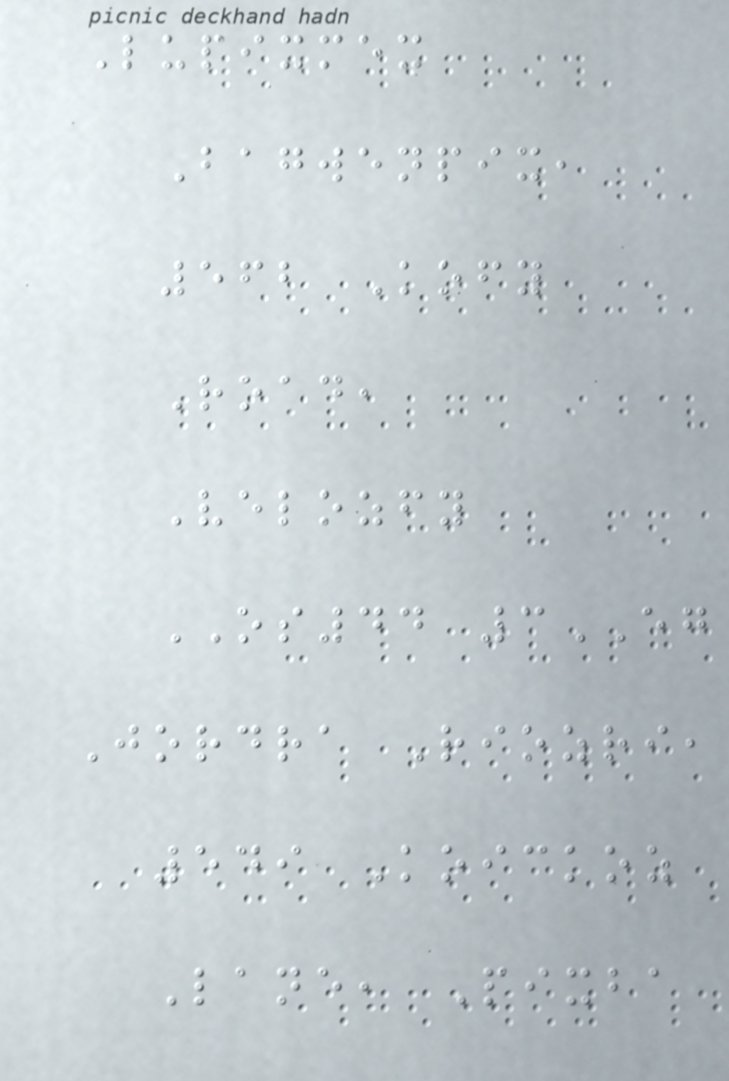Lupixmex
Bagwenpix,
562 Kofy
Road,
Velozfy
OS44 3EG
Jordra Riozri,
549 Koickoz
Lane, Pixba
